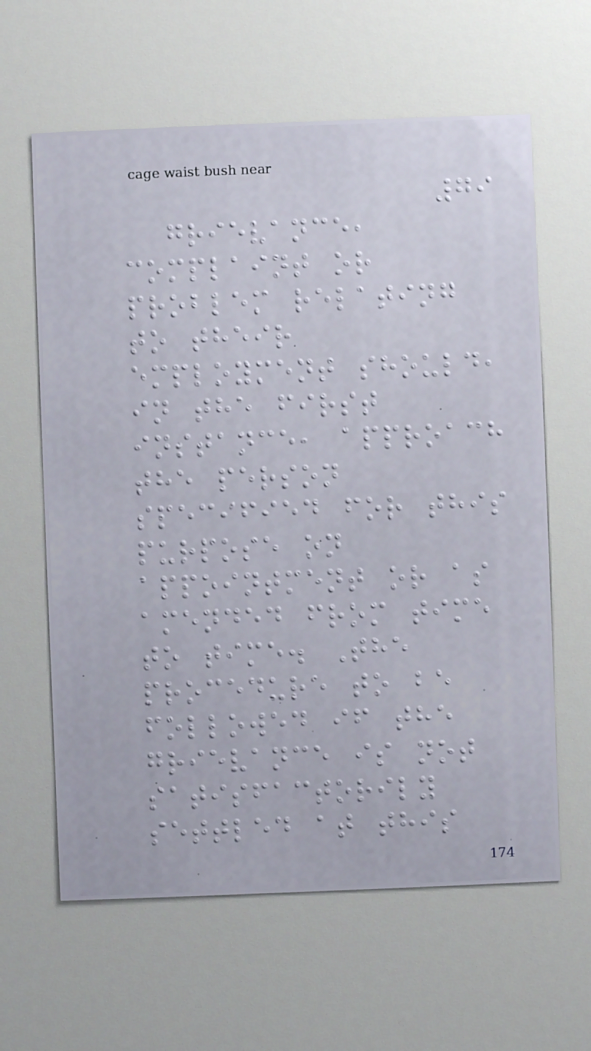79
grievance,
complaint or
problem relating
to their
employment should,
in the first
instance, approach
the person
specified for this
purpose on
appointment or as
amended from time
to time. The
procedure to be
followed if the
grievance is not
satisfactorily
settled at this
